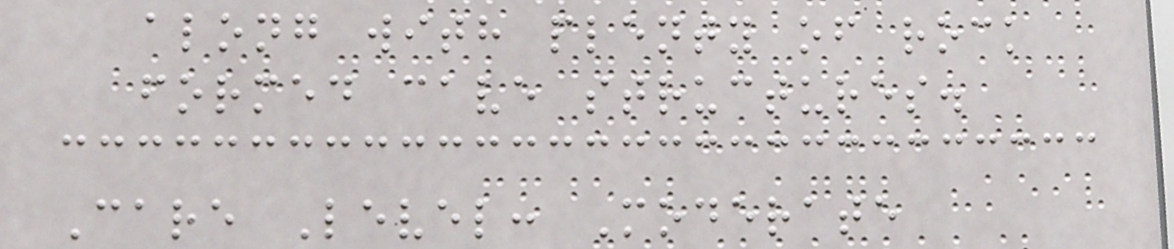along with plenty of rock
formed cave structures.
Care Level: Moderate
